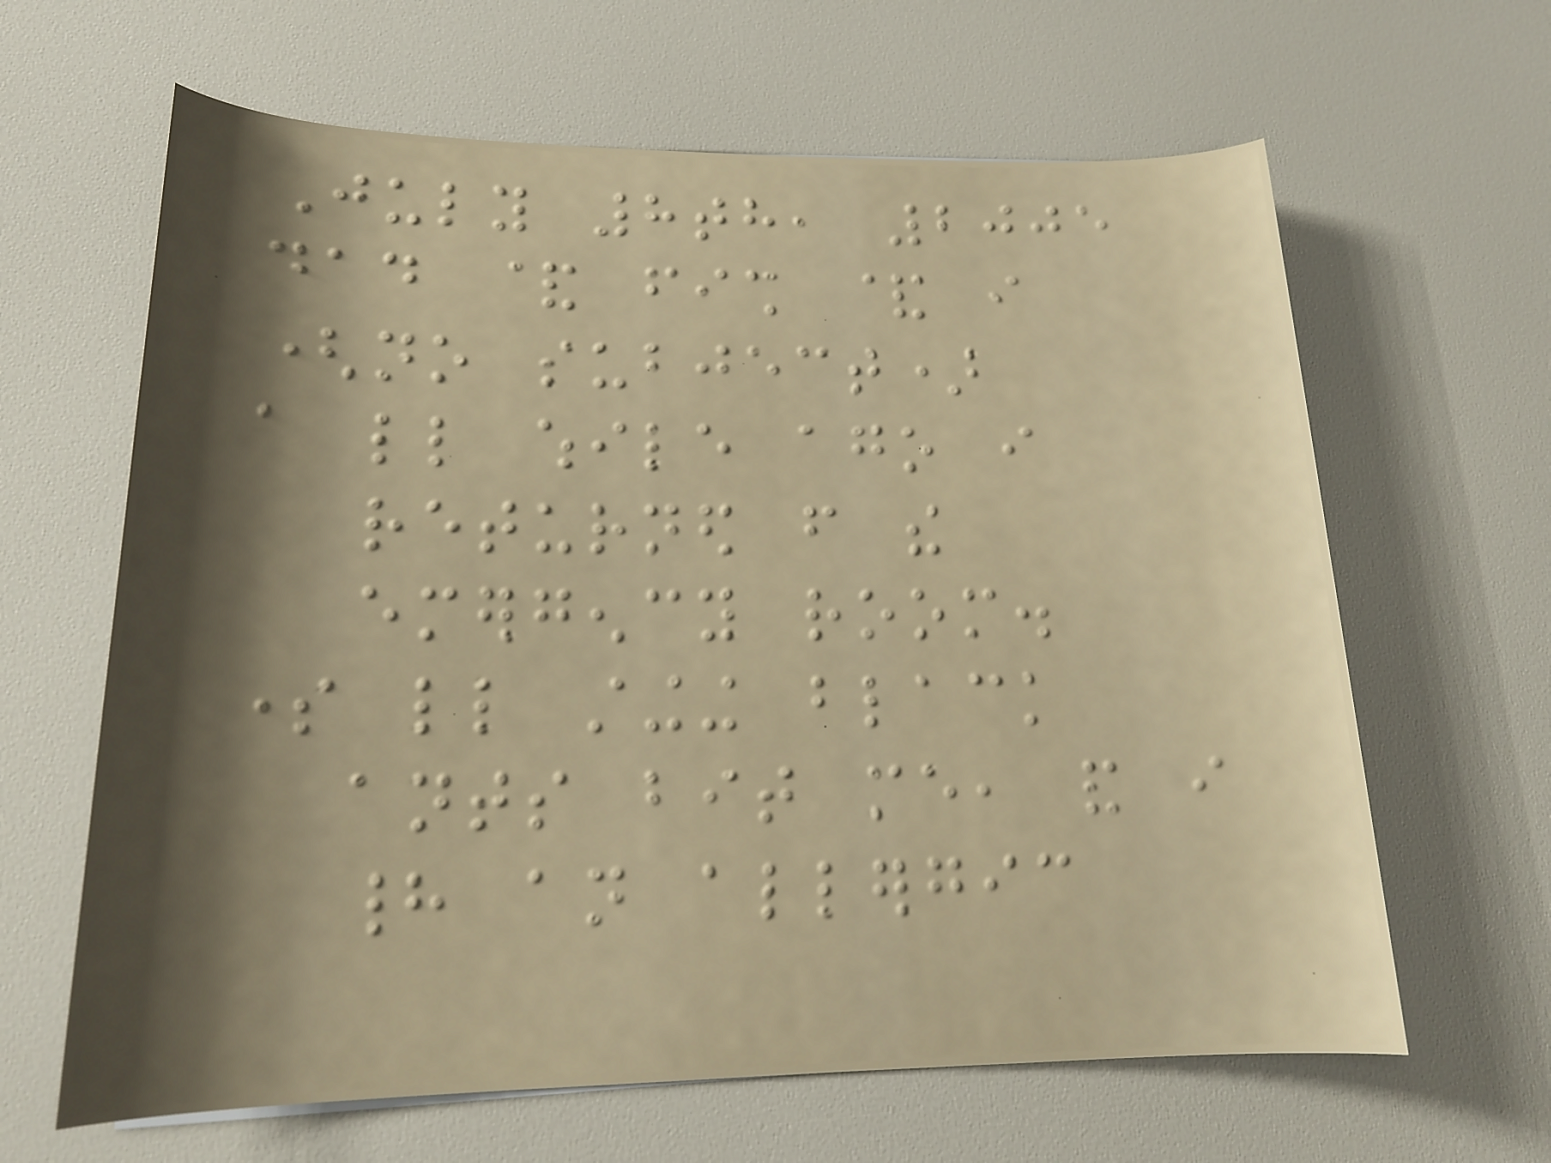July 8th, 2005
dad & fish & i
(no subject)
a little while ago i
returned from the
emergency room.
some little stinging black
ants bit me, and i
had an allergic
